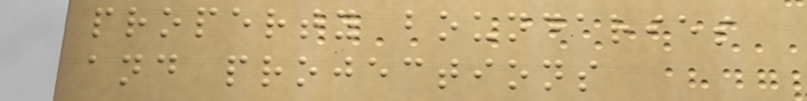property boundaries
and projections
